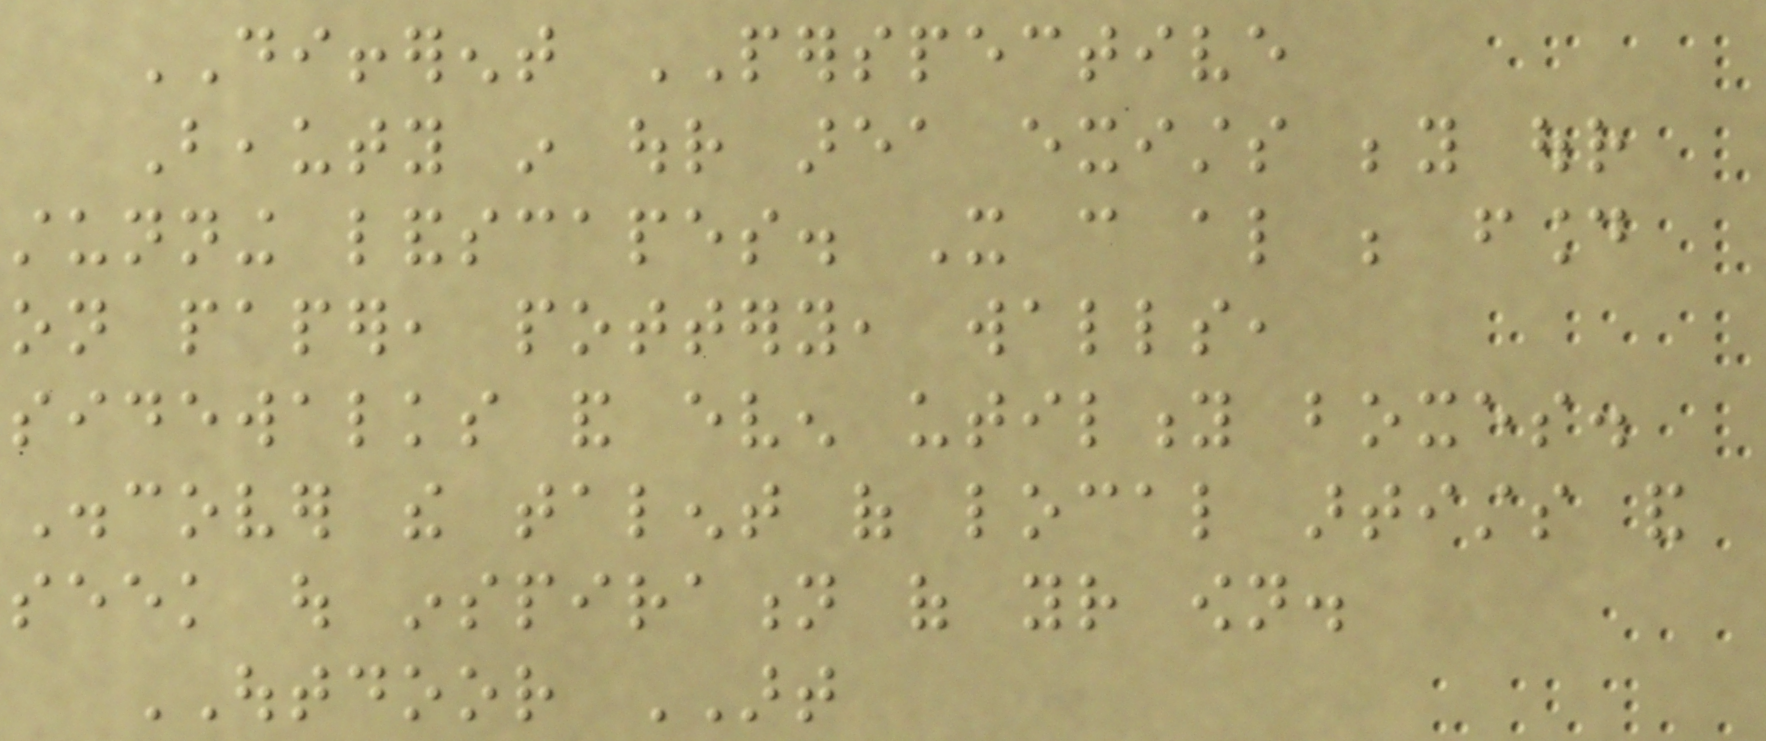DIFFERENT PERSPECTIVE
Beauty in our area exists beyond our
stunning landscapes. It can also be found
on paper, pottery, walls,
sidewalks and even utility boxes.
Discover the talent of local artists and
seek out inspiration of your own.
OUTDOOR ART
